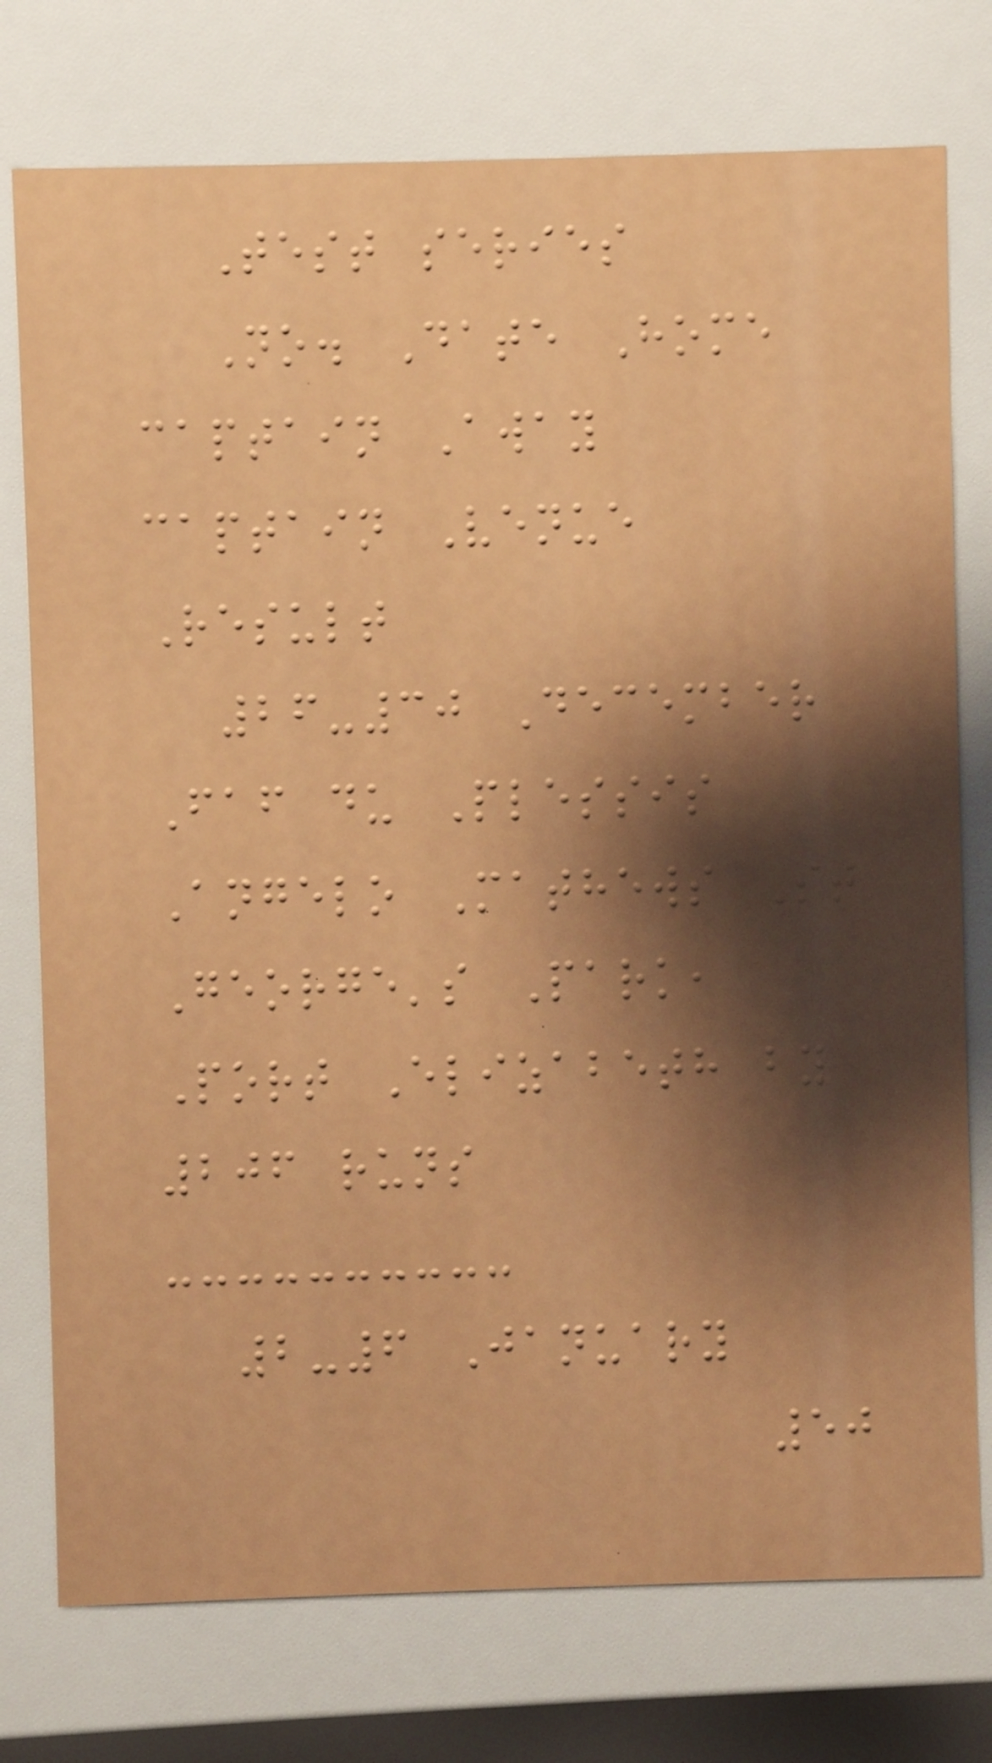Test series
No. Date Home
captain Away
captain Venue
Result
26-30 December
Faf du Plessis
Angelo Mathews St
George's Park,
Port Elizabeth by
206 runs
2-6 January
50
